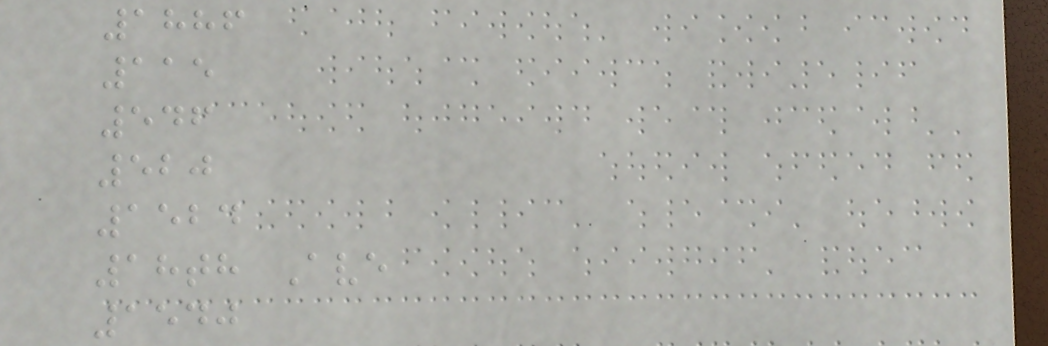1886
115
546
520
1524
18th Ave
1540
